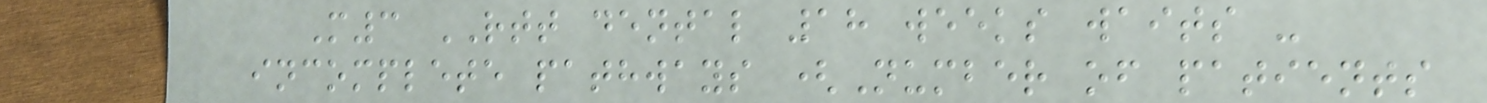M3 RTT dental 18 weeks waits -
incomplete pathways (Number of patients
